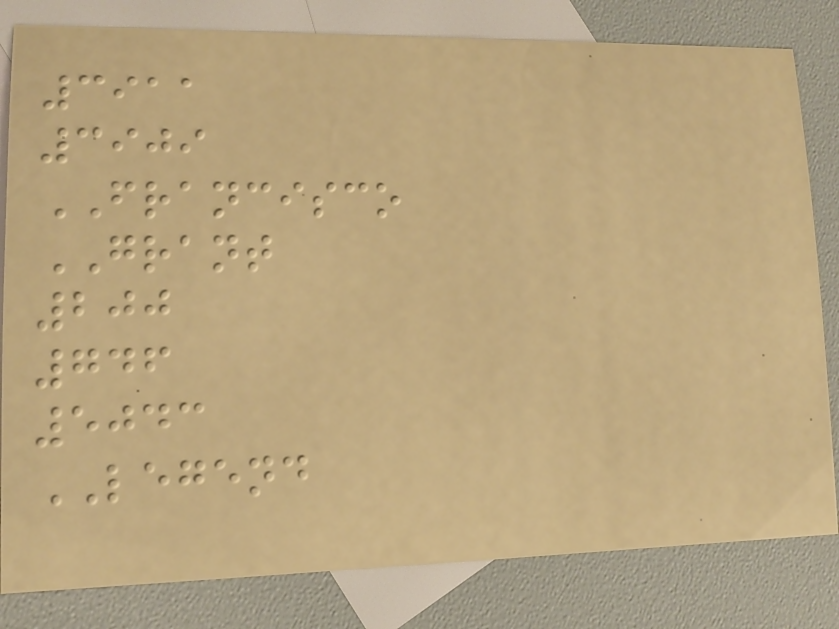3911
3909
FRANCISCO
GRANT
200
746
5043
LEGEND
